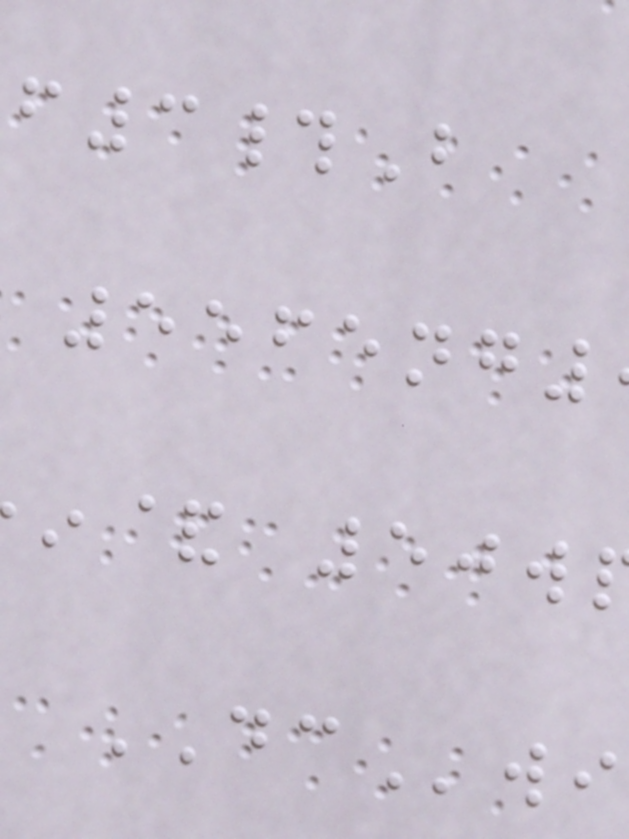f3#B
5565ng
& 50w
DCwi
